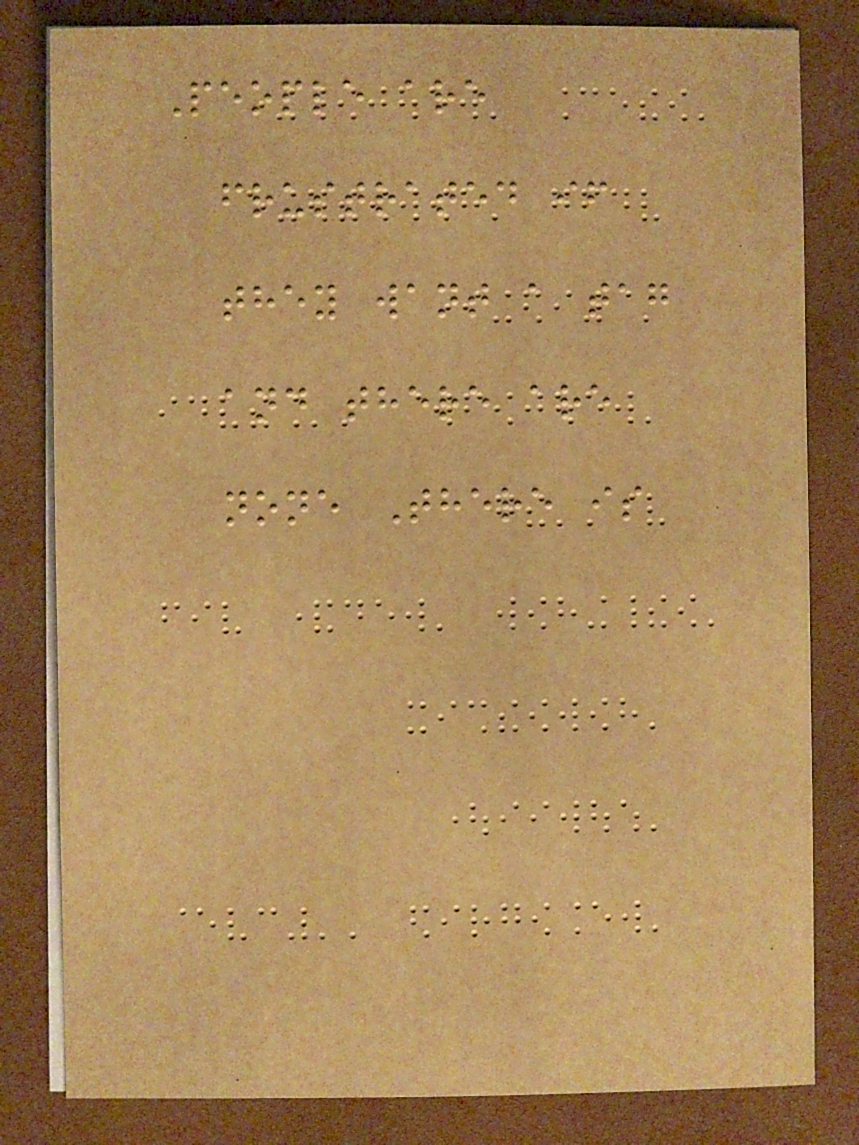People are
frustrated if
they want a tag
and there are
none There is
